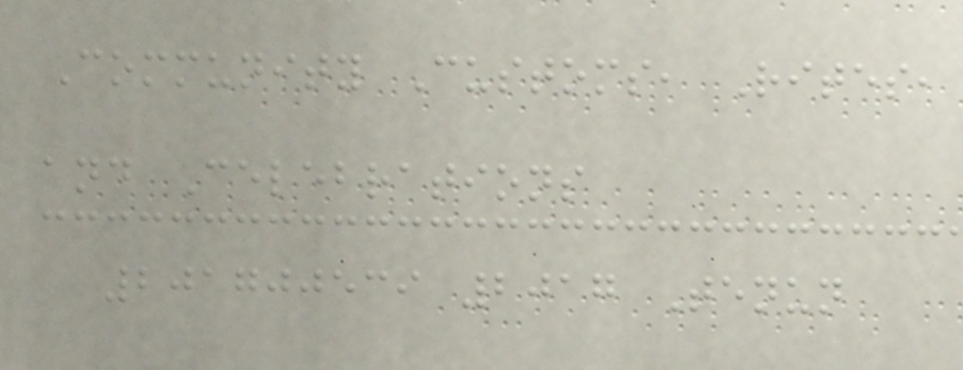Community Customs, Rites,
and Celebrations
201700539 2017 Tenun
